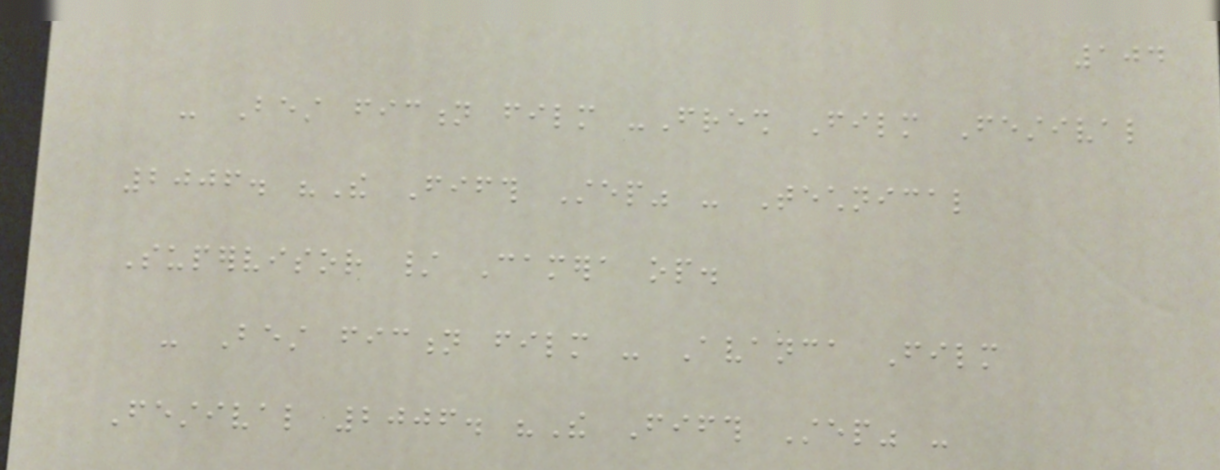104
- Best fiction film -Fresh Film Festival
2006. "The Fifth Step" - Technical
Supervisor / Camera op.
- Best fiction film - Avanca Film
Festival 2006. "The Fifth Step" -
